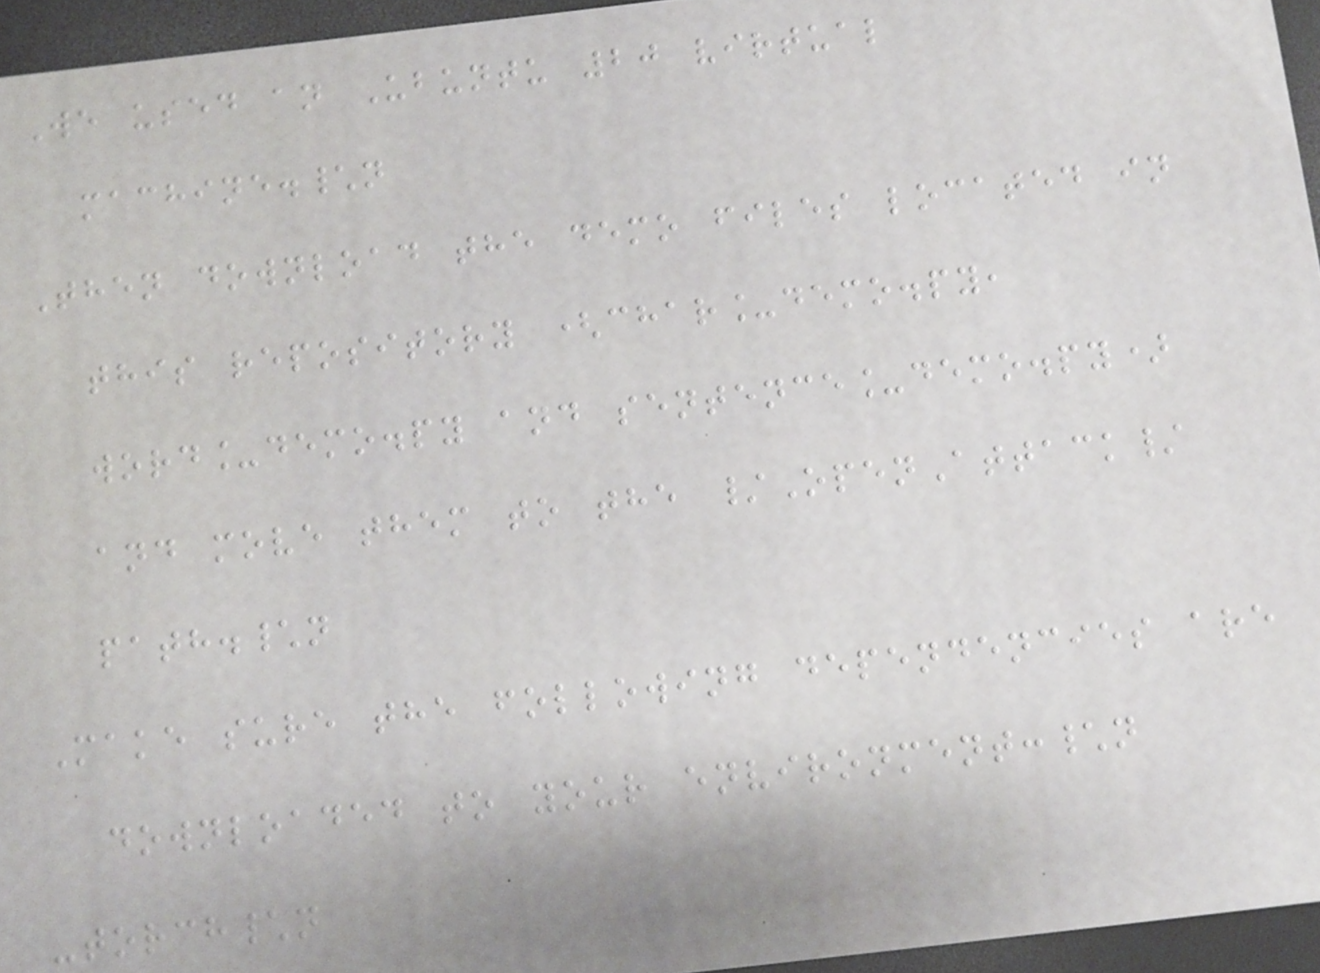We used an Ubuntu 20 virtual
machine.\n
Then download the demo files located in
this repository (char_demo.py,
word_demo.py and sentence_demo.py)
and move them to the /OpenAttack/
path.\n
Make sure the following dependencies are
downloaded to your environment:\n
-torch\n
